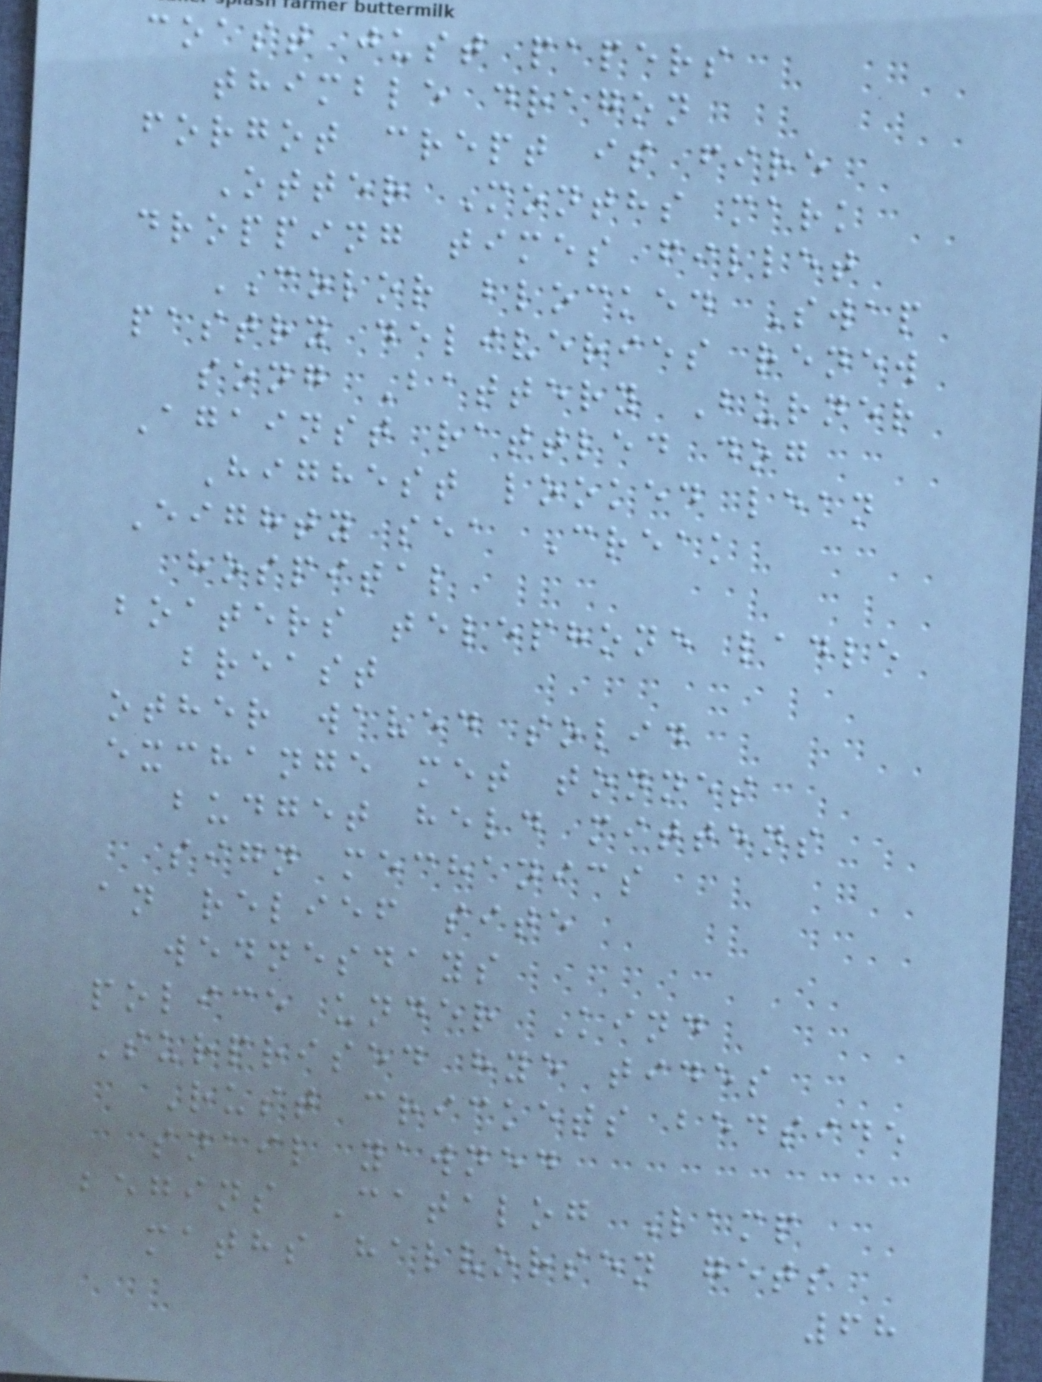coast just papers
thimble dragon
forgot crept is fire
Otter Months mark
dropping times fillet
COLOR blocked Swap
pastry deliveries renew
song Battery Burner
Against rattled dog
Highest looked lean
Eighty sea Creak
hospital
boaters telephone ladle
breast
other waved solid
exchange met tonnes
budget held mittens
sign mechanics
an relief site
wednesdays
police under Kind
Surprised hye tides
Rust crickets bedside
snail yawned
begins Catalog Lamp
maths halvorsen gets
68
